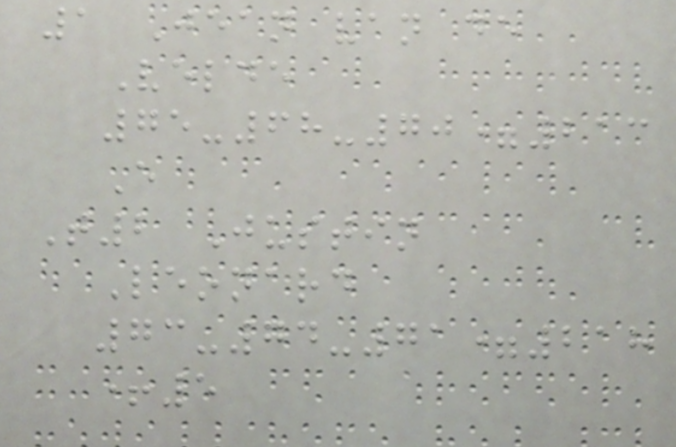1 Jean van de
Velde
75-68-70=213
E
T2 Justin
Leonard
73-74-71=218
+5
